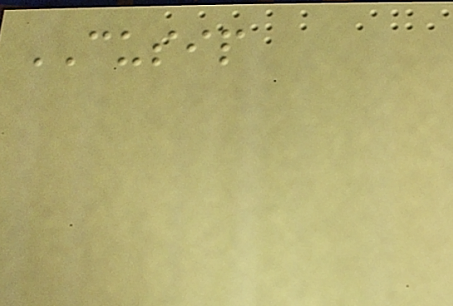CUSIP
